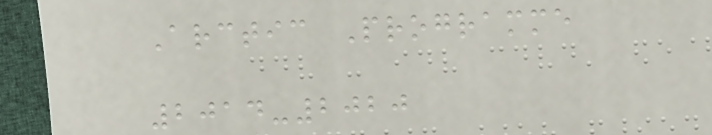Arctic Programme
2014-2020
